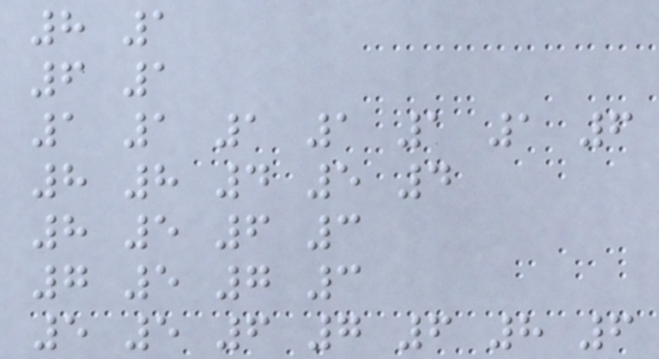8 1
6 1
1 1 1 1 1 1 6
8 8 4 5 4
8 5 6 3
7 5 7 3
5 5 6 7 6 8 6
